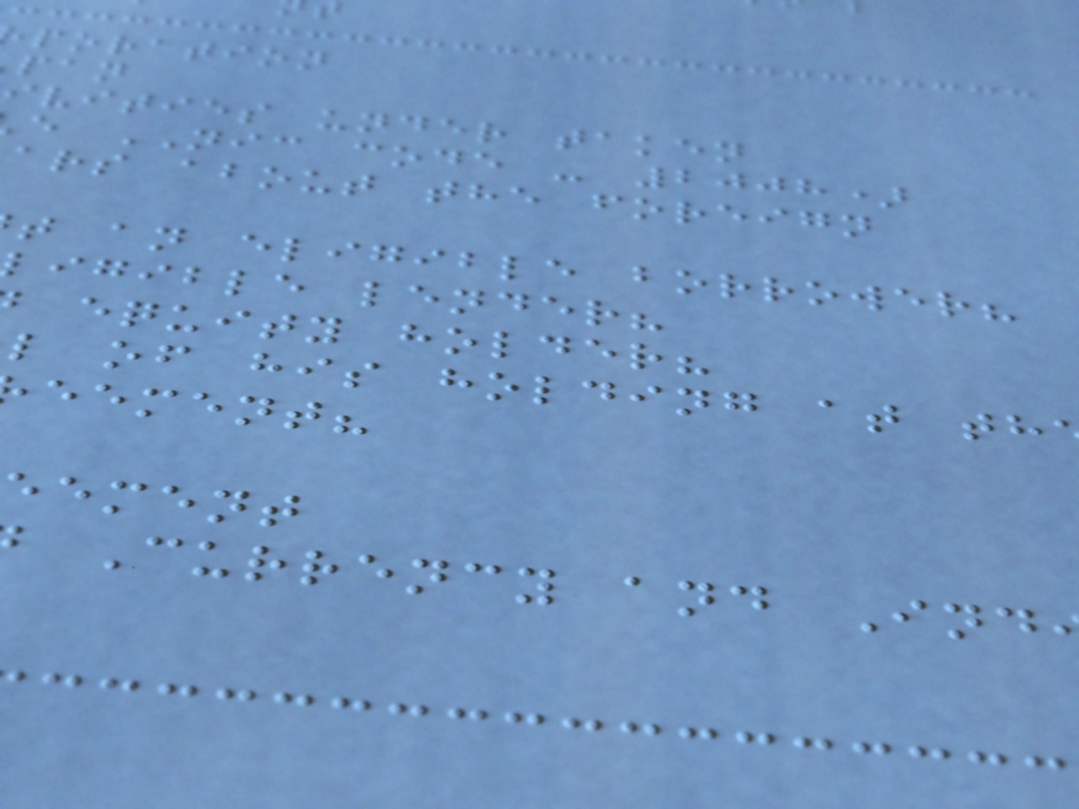poration
ivities under taken
e NIC code - 2008)
ars about the foreign
t an eligible borrower?
igible lender?
equity holder?
l of his holding at th
eement?
Currency and Ind
